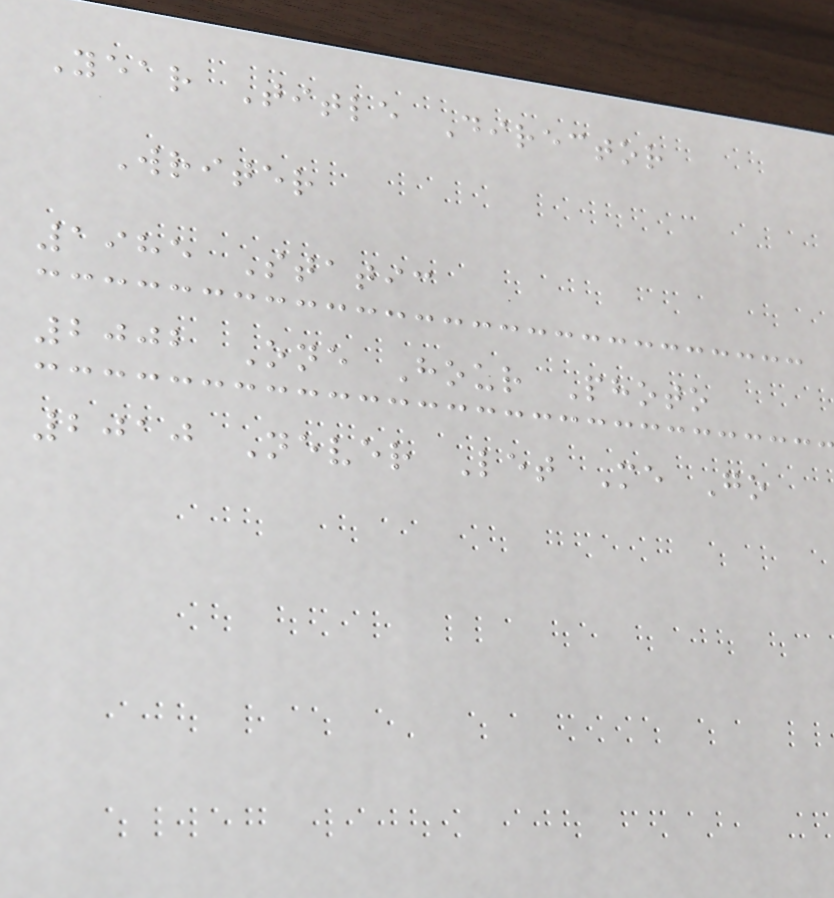Year Title Director
Writer
1985 Static
2002 One Hour Photo
2010 Never Let Me Go
